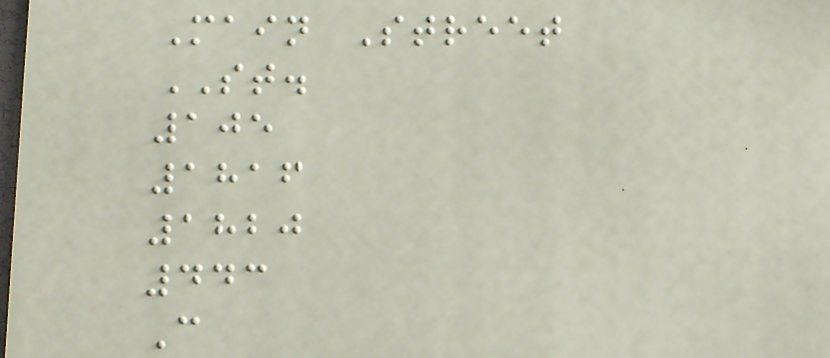Main Street
ST.
105
1816
1820
443
C
